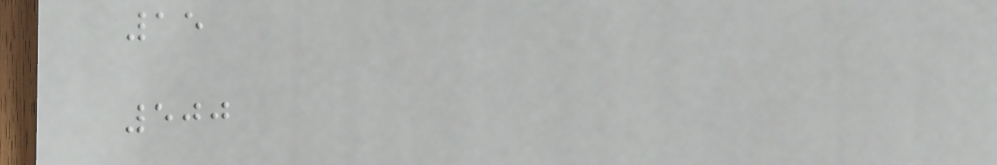15
500
